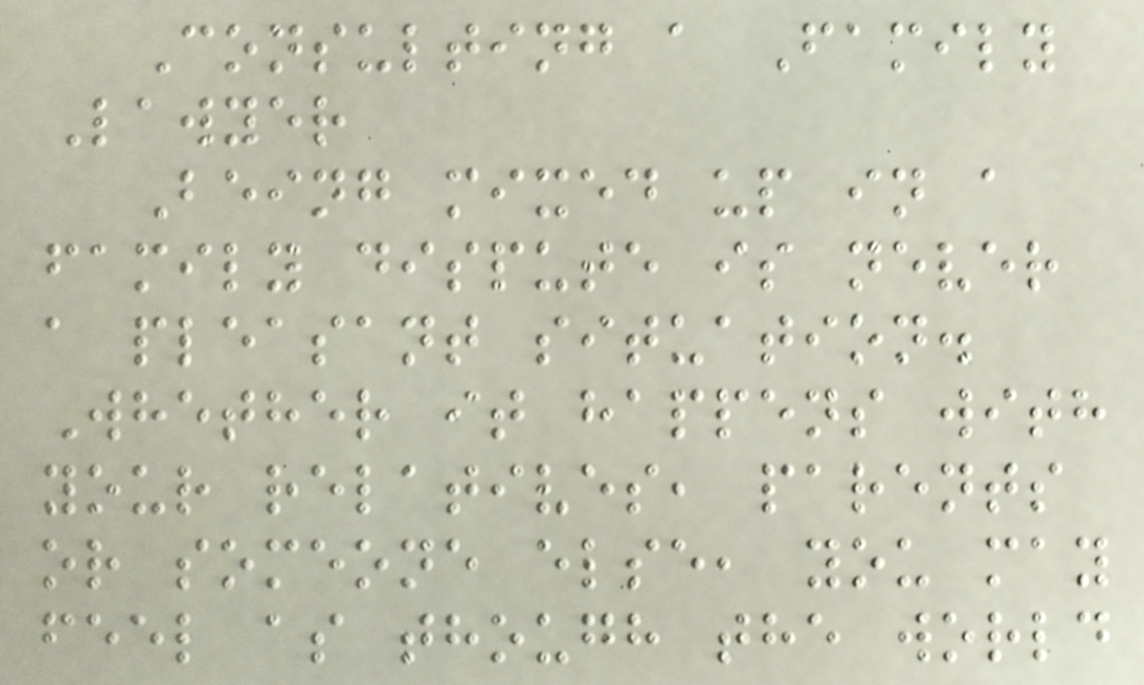Consulting a Family
Lawyer
Being mixed up in a
family dispute is never
a pleasant situation.
Whether it happens with
your relatives, parents
or someone else, you may
feel as though the world
